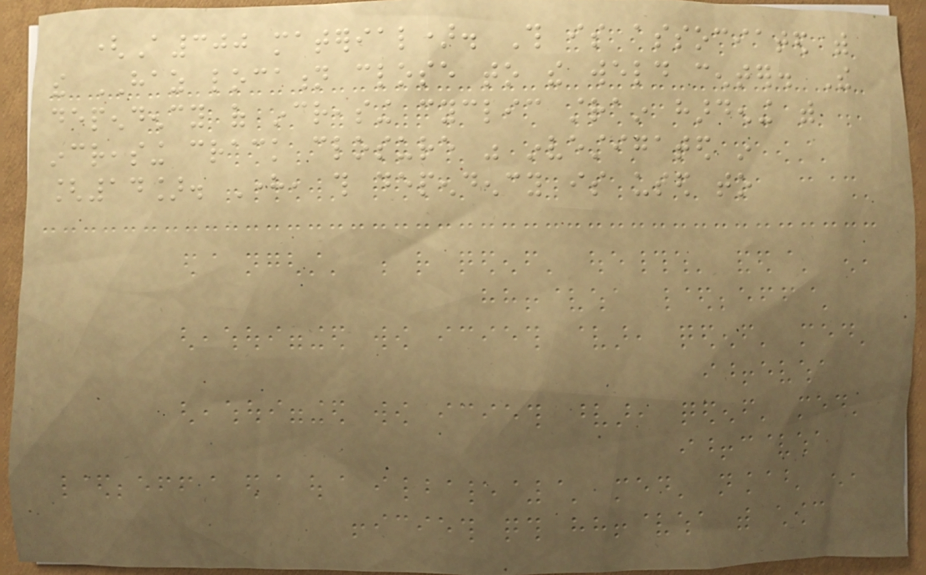(A300 material). This is associated with
the HAZ location close to the weld center. The
dependency of increasing cyclic strain hardening with
increasing crack closure was investigated in
[14]. Here, this dependency is used to
